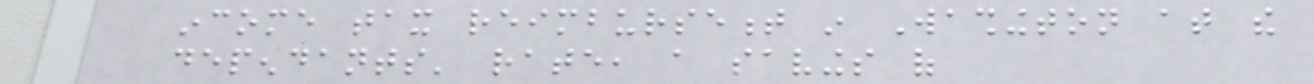income tax reimbursement in Washington at the
dependants' rate, a savings of
